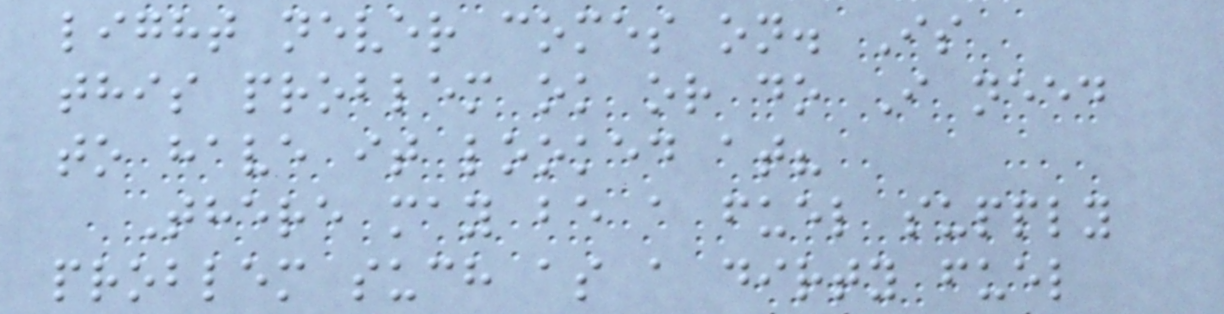light never comes on. Is
this problem ok or do I need
to have it looked at?
There may be a fuel supply
problem such as a dirty fuel
